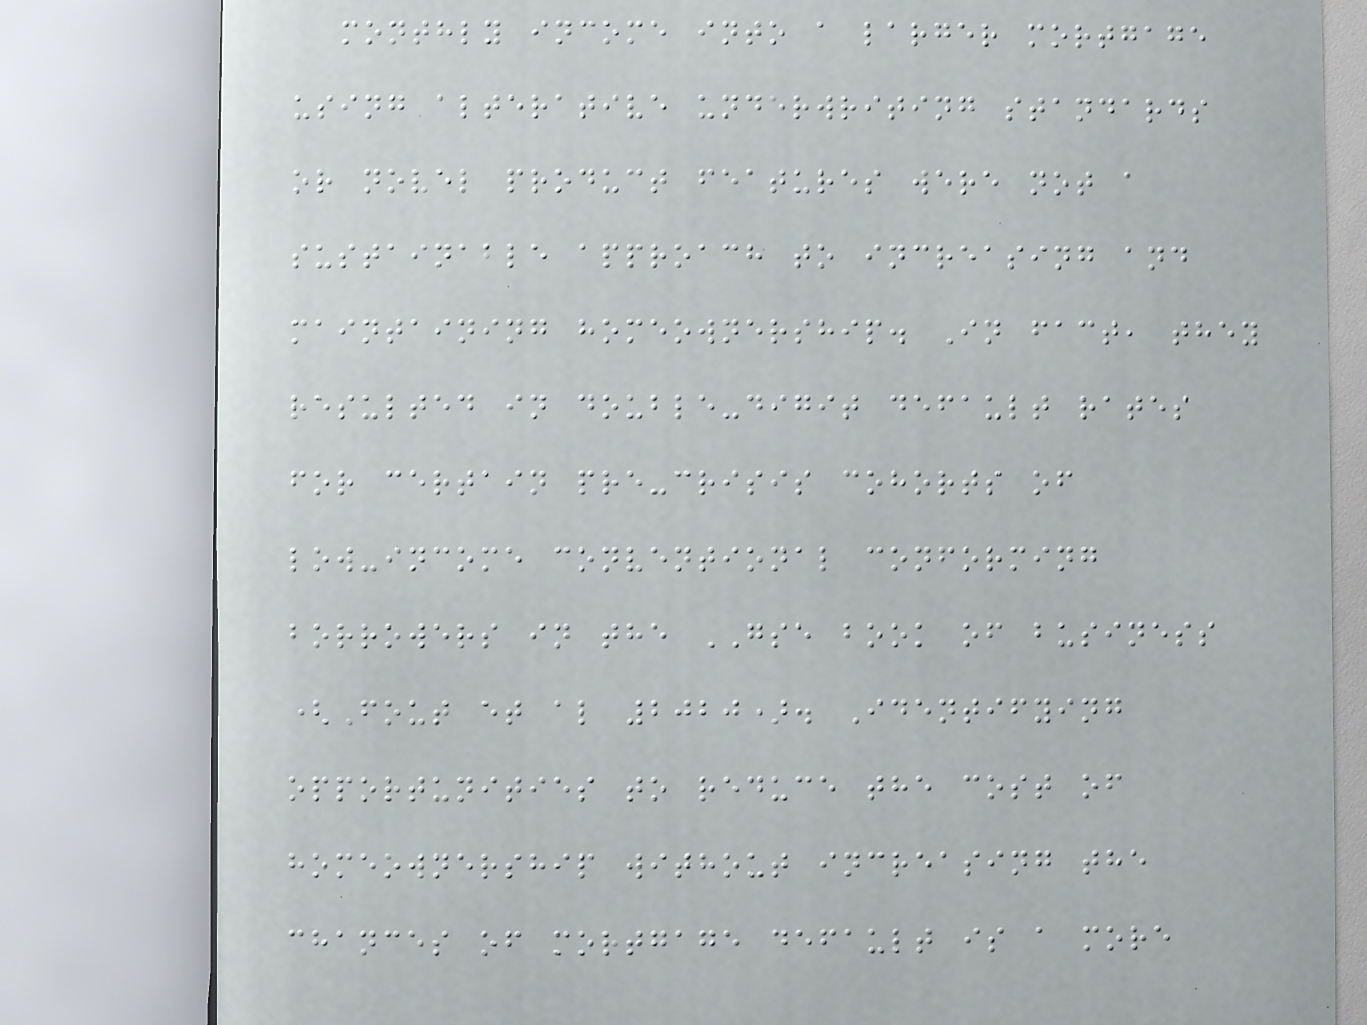monthly income into a larger mortgage
using alterative underwriting standards
or novel product features were not a
sustainable approach to increasing and
maintaining homeownership. In fact, they
resulted in double-digit default rates
for certain pre-crisis cohorts of
low-income conventional conforming
borrowers in the GSE book of business
(Fout et al 2020). Identifying
opportunities to reduce the cost of
homeownership without increasing the
chances of mortgage default is a more
